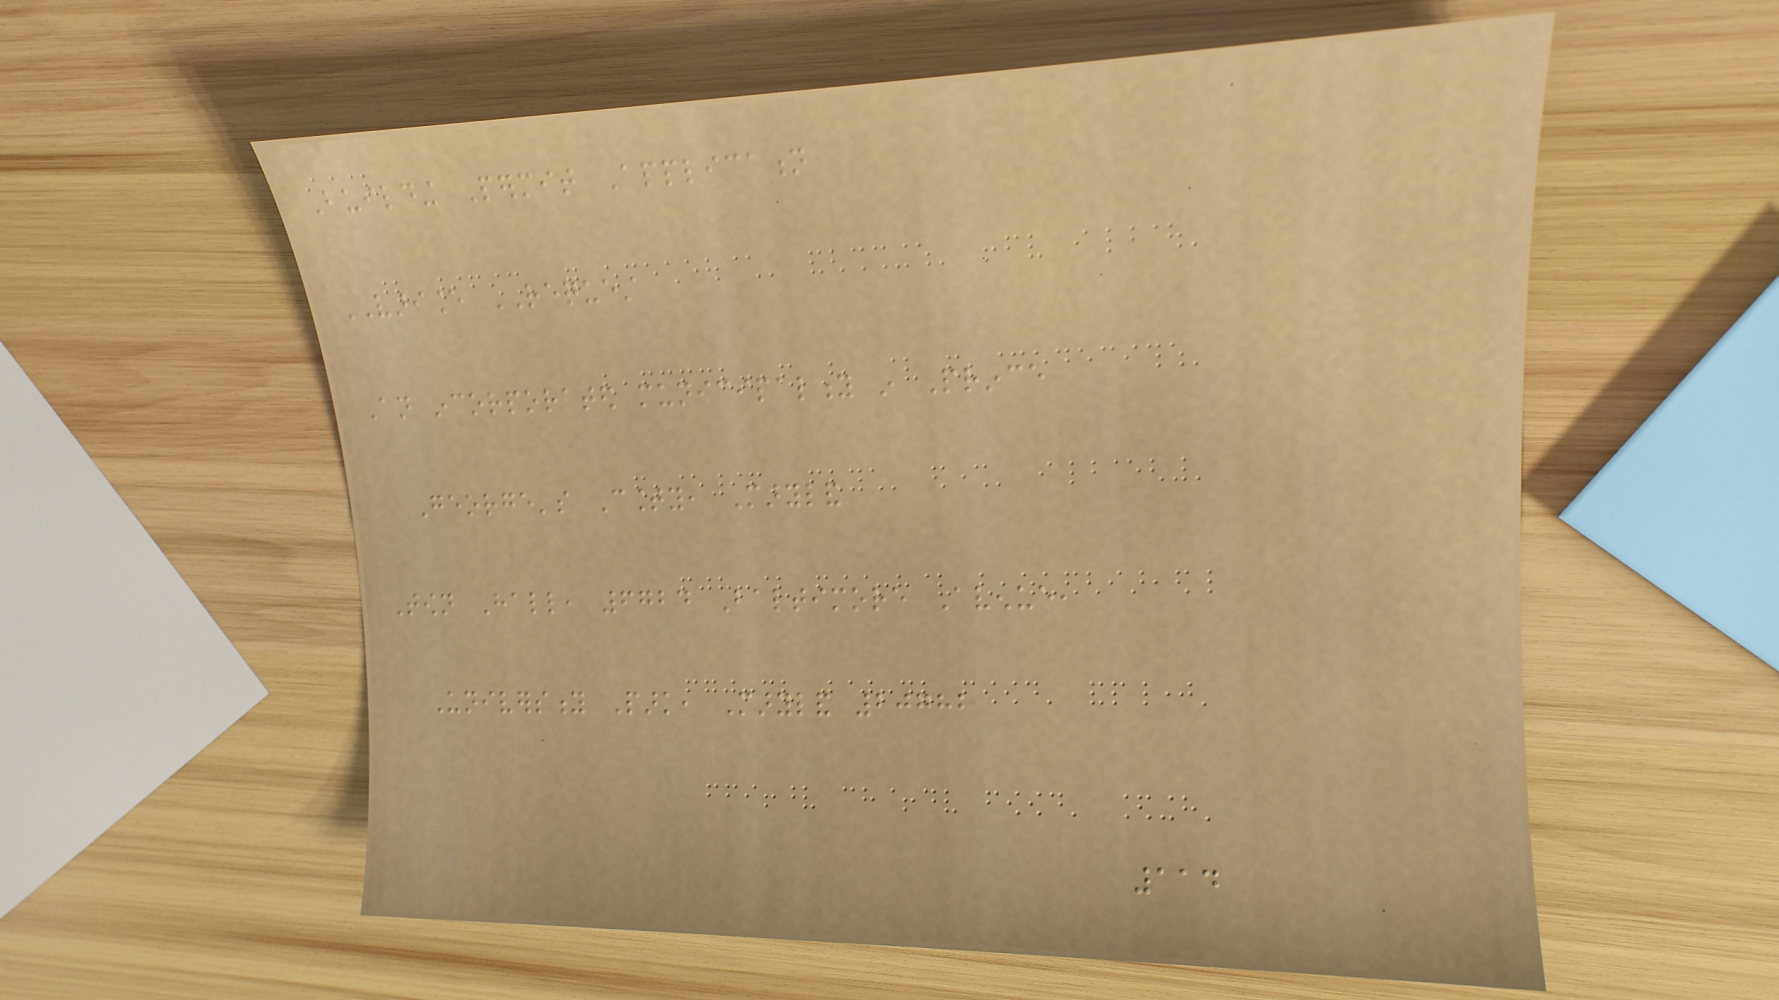Building Permit Application
VARIANCE REQUEST
An incorporated municipality in Prince
George's County, Maryland
Town Hall, 6724 Baltimore Avenue,
University Park, Maryland 20782
114
